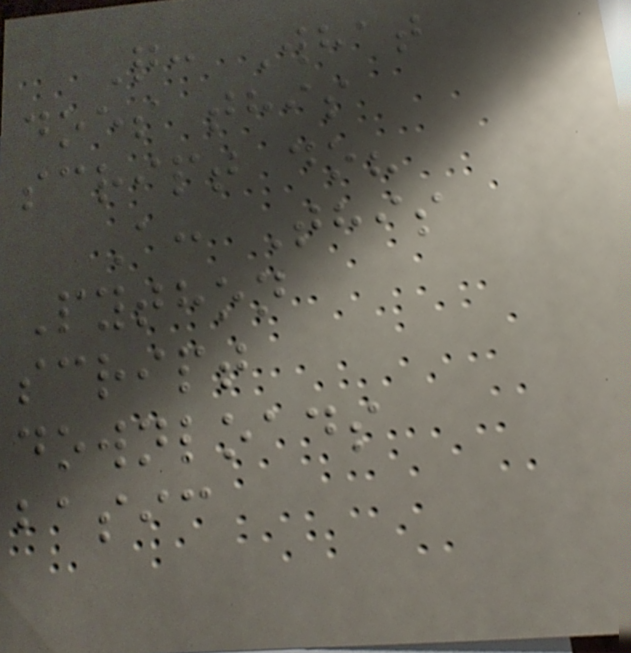Q: What
does this
script do?
A: This
Python
script
downloads
basic
